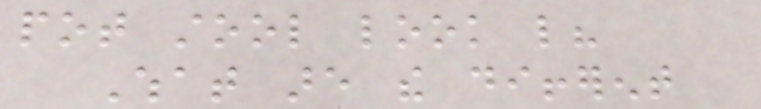pot stool look like?
What are the different
